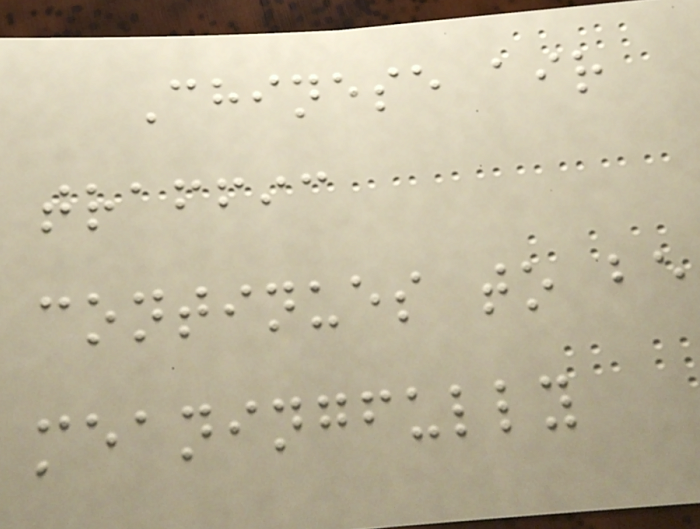Chinese air
traffic
continues to be
meaningfully
